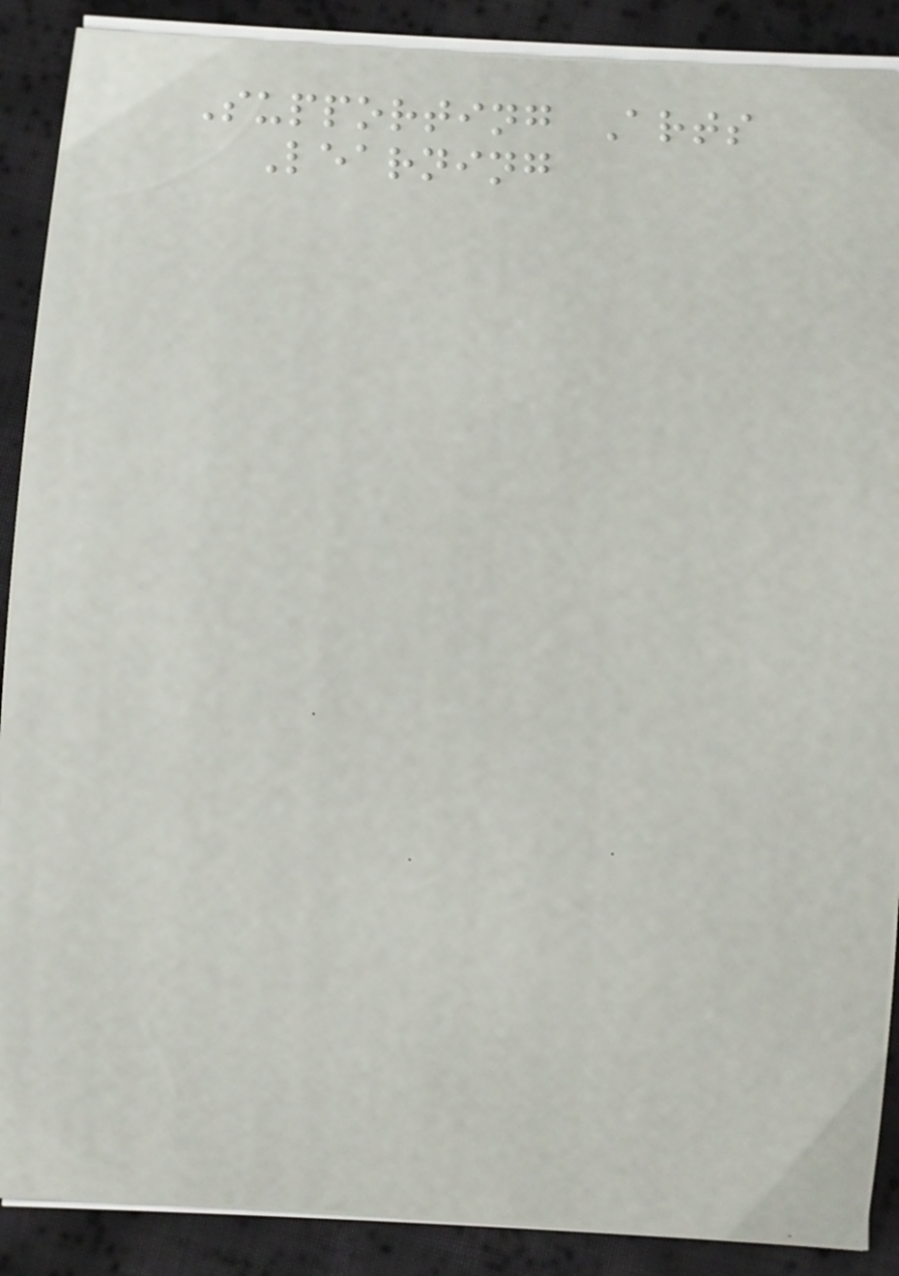Supporting Arts
Learning
